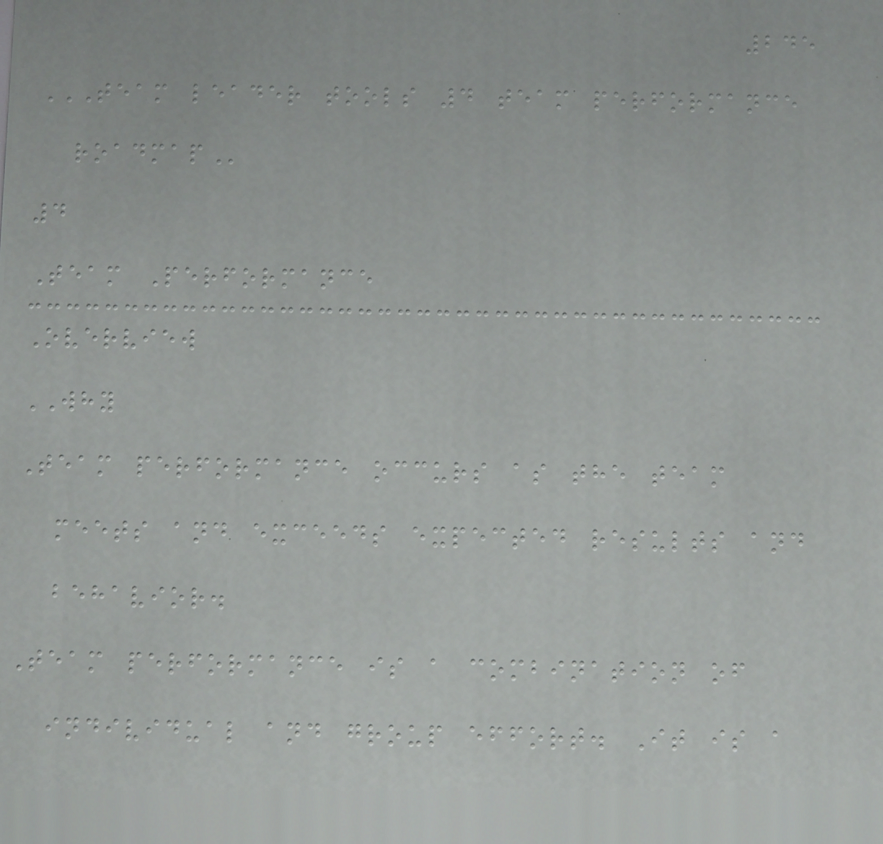245
TEAM LEADER TOOLS 4 TEAM PERFORMANCE
ROADMAP
4
Team Performance
Overview
WHY
Team performance occurs as the team
meets and exceeds expected results and
behavior.
Team performance is a combination of
individual and group effort. It is a
